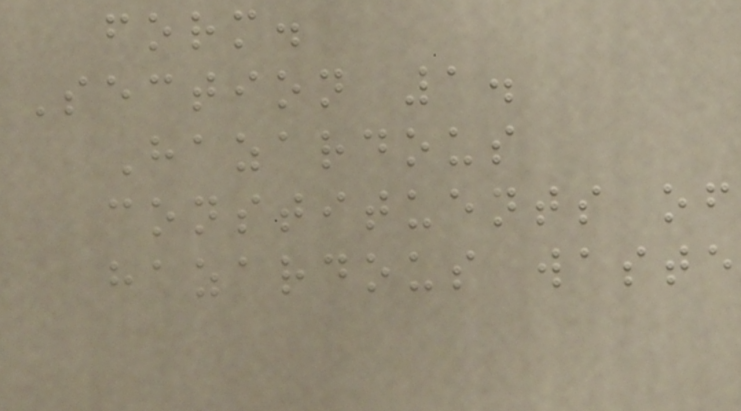form.
Section 1.
Hazardous
constituents of
hazardous waste
